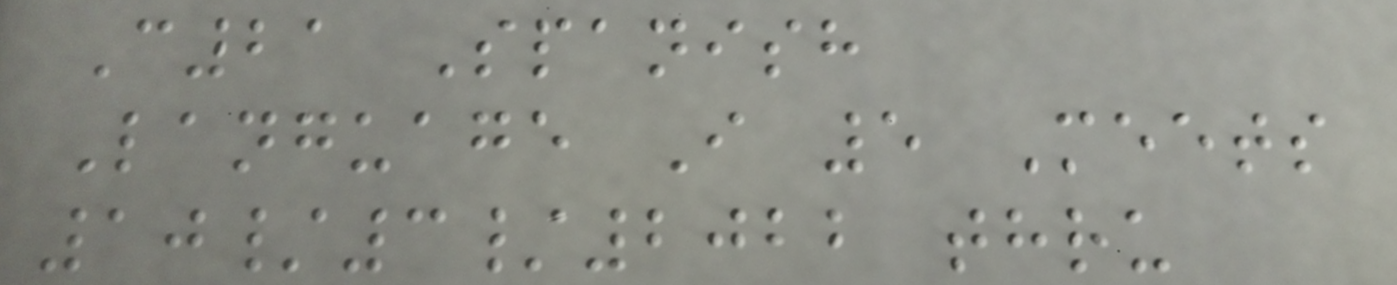C21 Spanish
Language I 5 Meets
10/3/2022 thru
